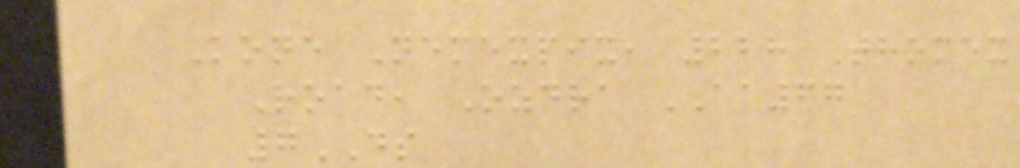Kone Nemexpix, 228 Thomex
Road, Ozdra AA67
7DS
